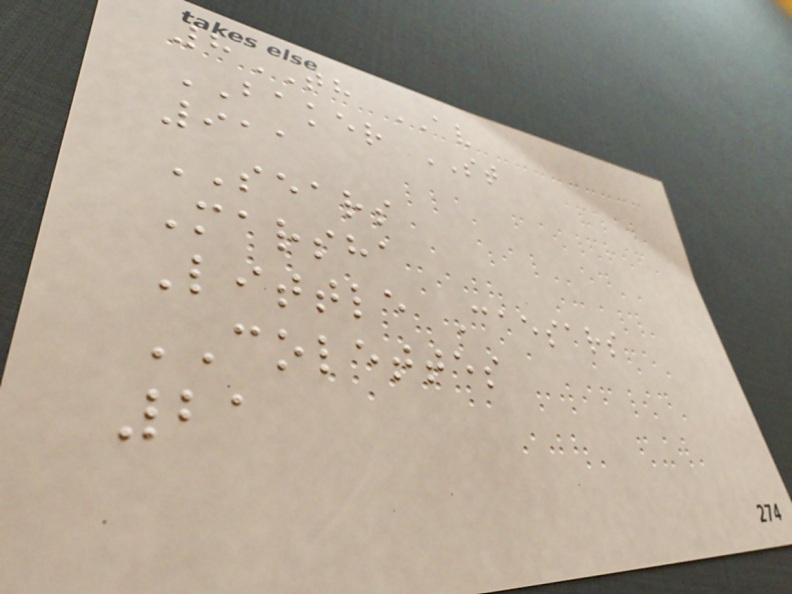8TH AV
BAKER ST
911
SEARS
Marsha
Little Caesars
COLETTES
21
